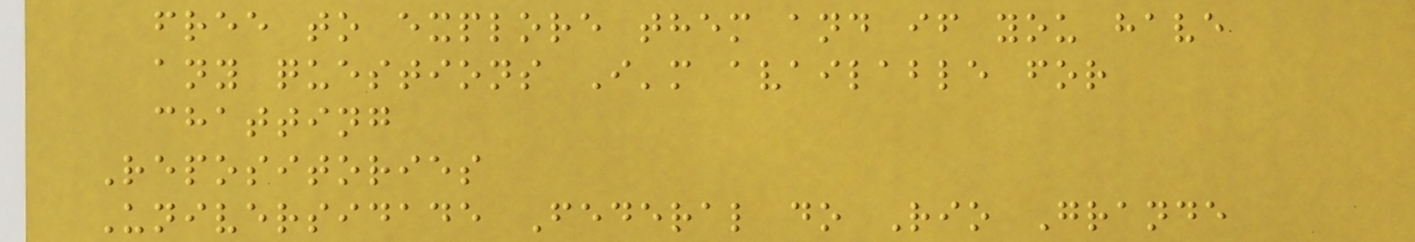free to explore them and if you have
any questions I'm available for
chatting
Repositories
Universidade Federal do Rio Grande
